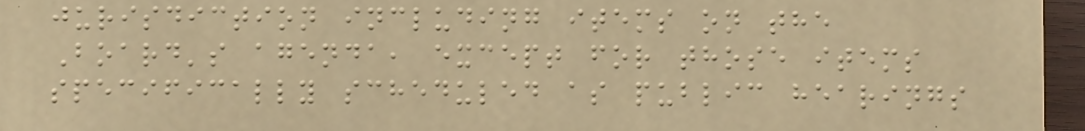jurisdiction including items on the
Board's agenda, except for those items
specifically scheduled as public hearings
